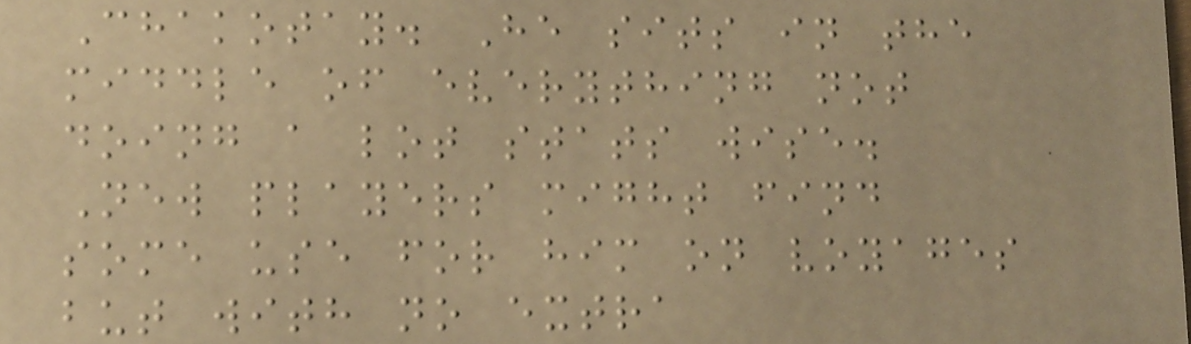Chakotay. He sits in the
middle of everything not
doing a lot stats wise.
New players might find
some use for him on voyages
but with no extra
